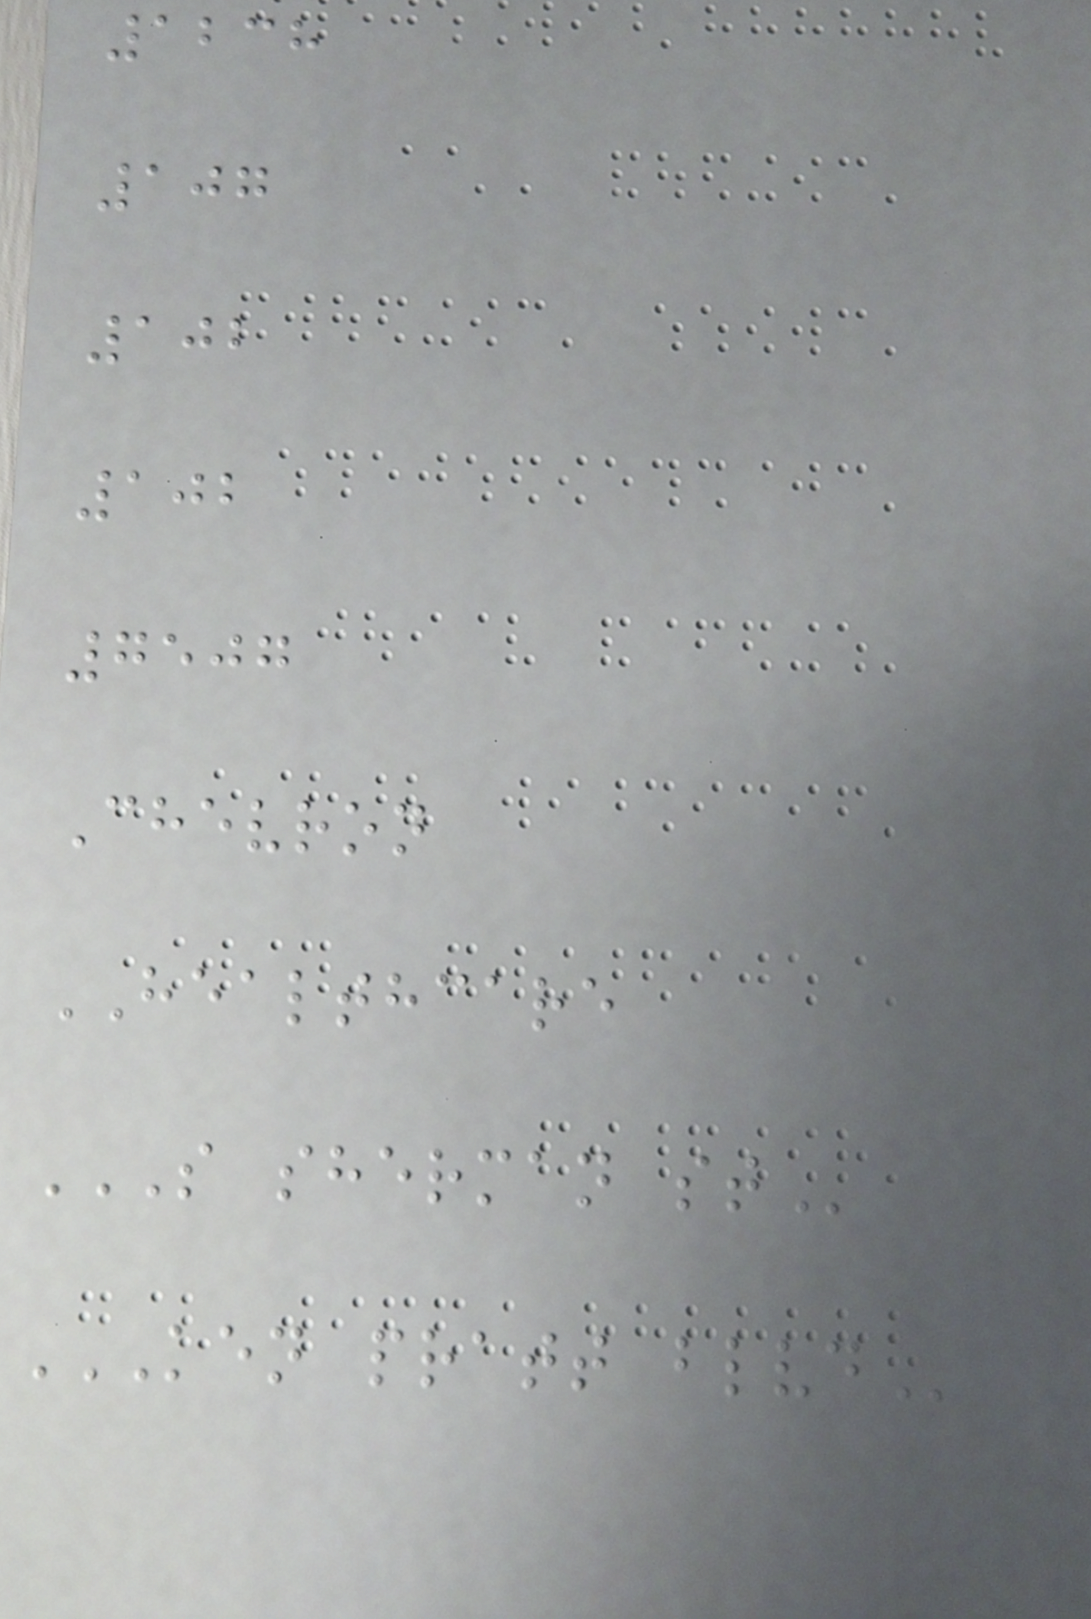1238
107
102
102
7507
Chevron
HEALTHCARE
S SHERMAN ST
KEN PRATT BLVD
